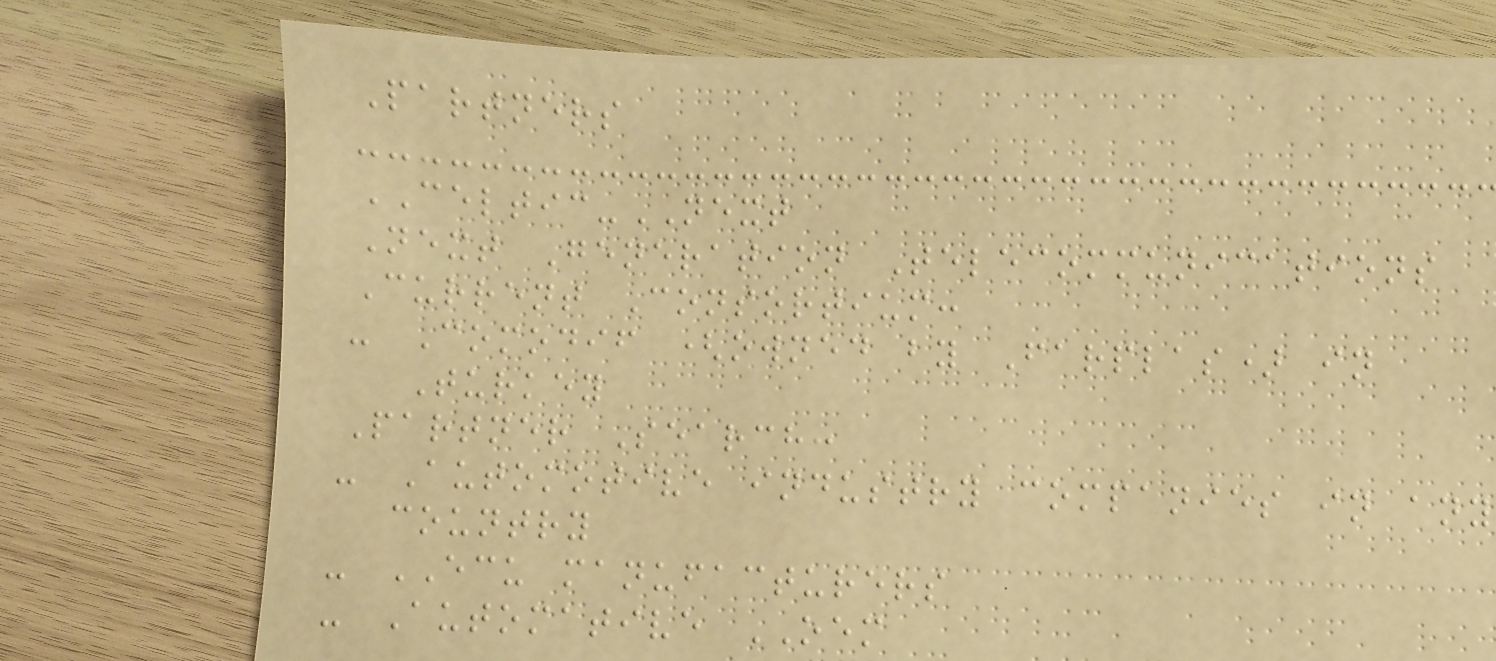Partners
CELTIC-NEXT
Next Generation Telecommunications
Current Consortium:
- Comodif (owned by Farplas) in
Turkey
Partner Search:
- Automotive industry companies in any
country
- ECU manufacturers
- Automative OEM
